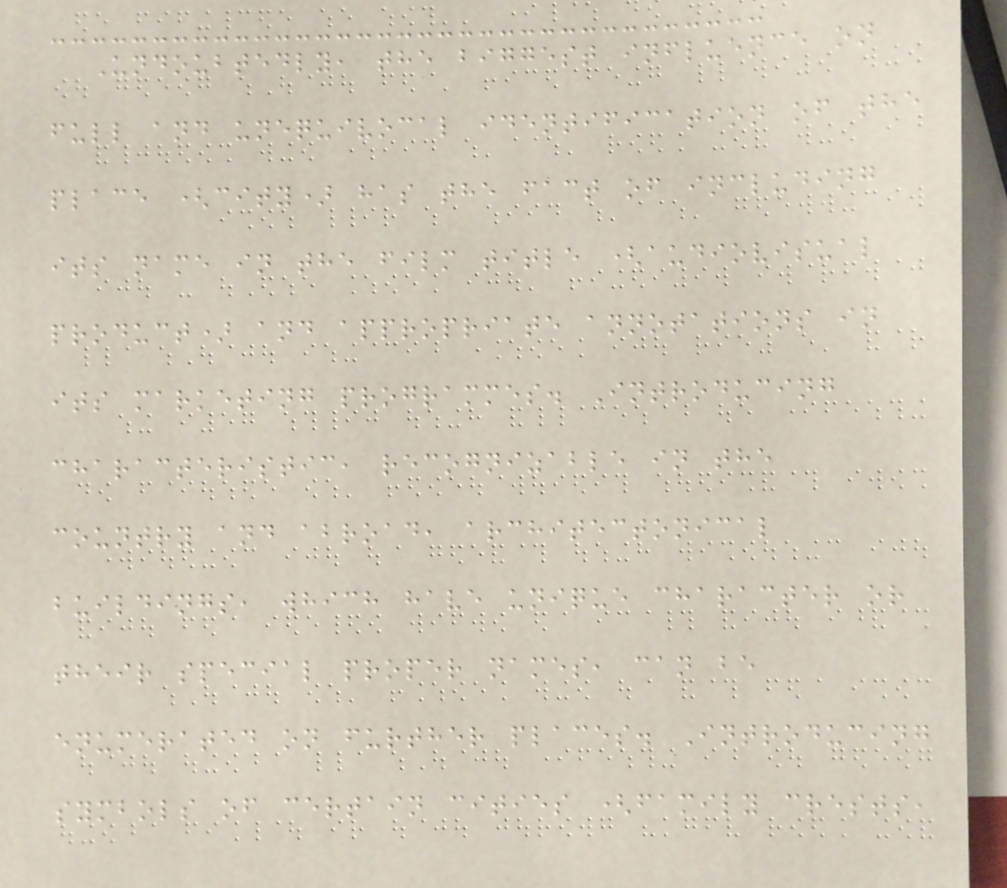Undoubtedly, the biggest influence on
full and unequivocal identification of the
place (city) has the fact of including
its name in the film title (audiovisual
product) and appropriate annotations in
its marketing programmes. Introducing
characteristic, recognizable in the
country and abroad, architectonical
buildings, which have unique character or
their special proper names, can be
enumerated on further places. Introducing
symbols of certain cities (family crests,
